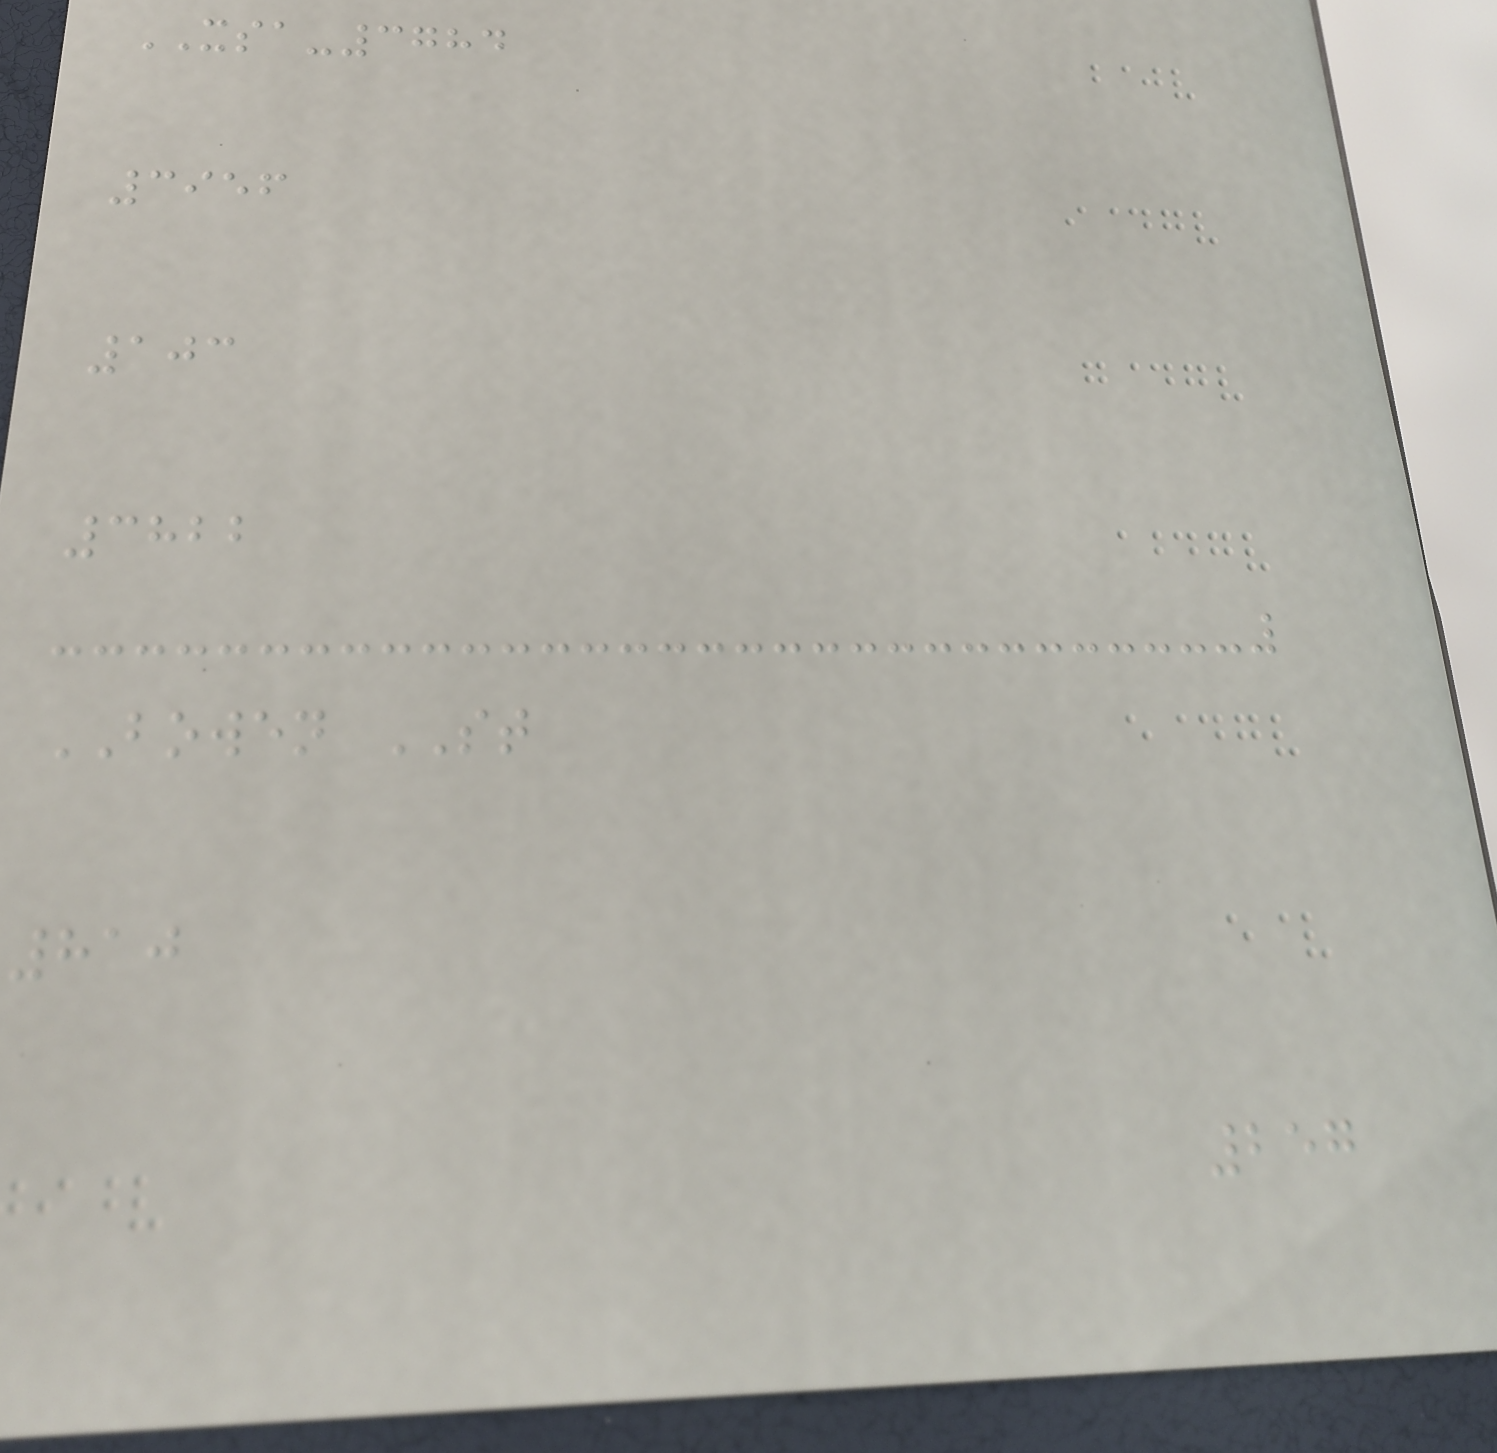XSA-3784
3956
103
3822
BOWEN ST
810
257
